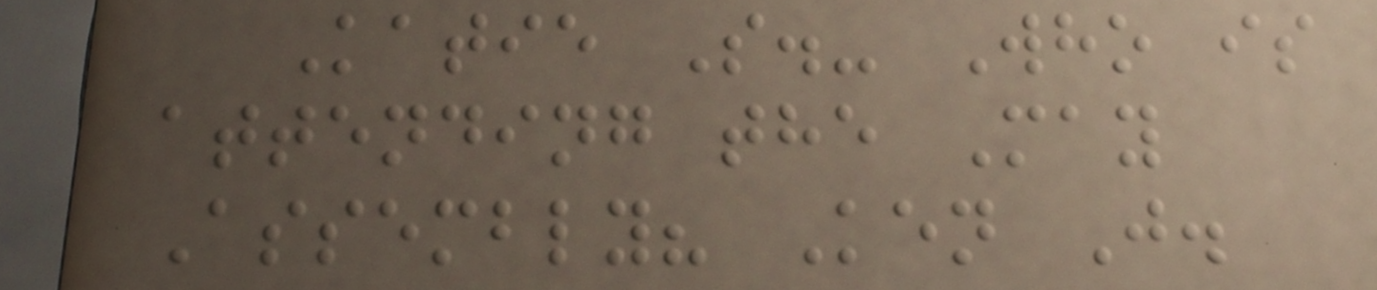Katie S.- Who is
attending the May
Assembly? Ken J.
